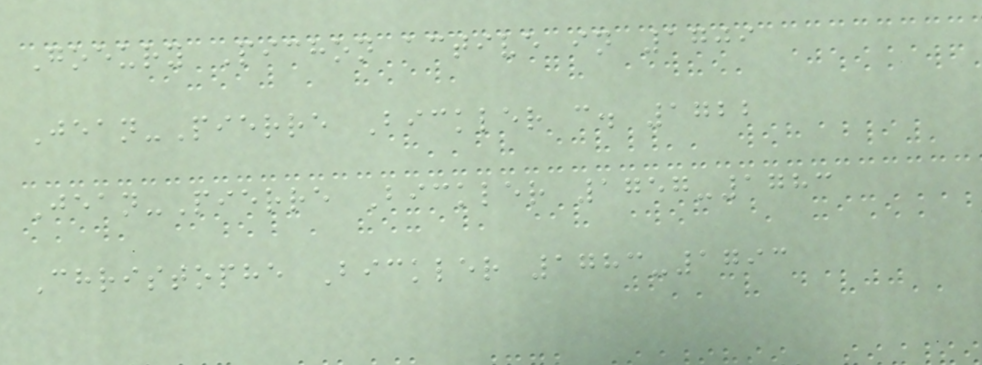Goeury Pichon active in 1709
Jean-Pierre Bickler c. 1722
Jean-Pierre Bickler 1757-1783
Christophe Bickler 1783-1793
